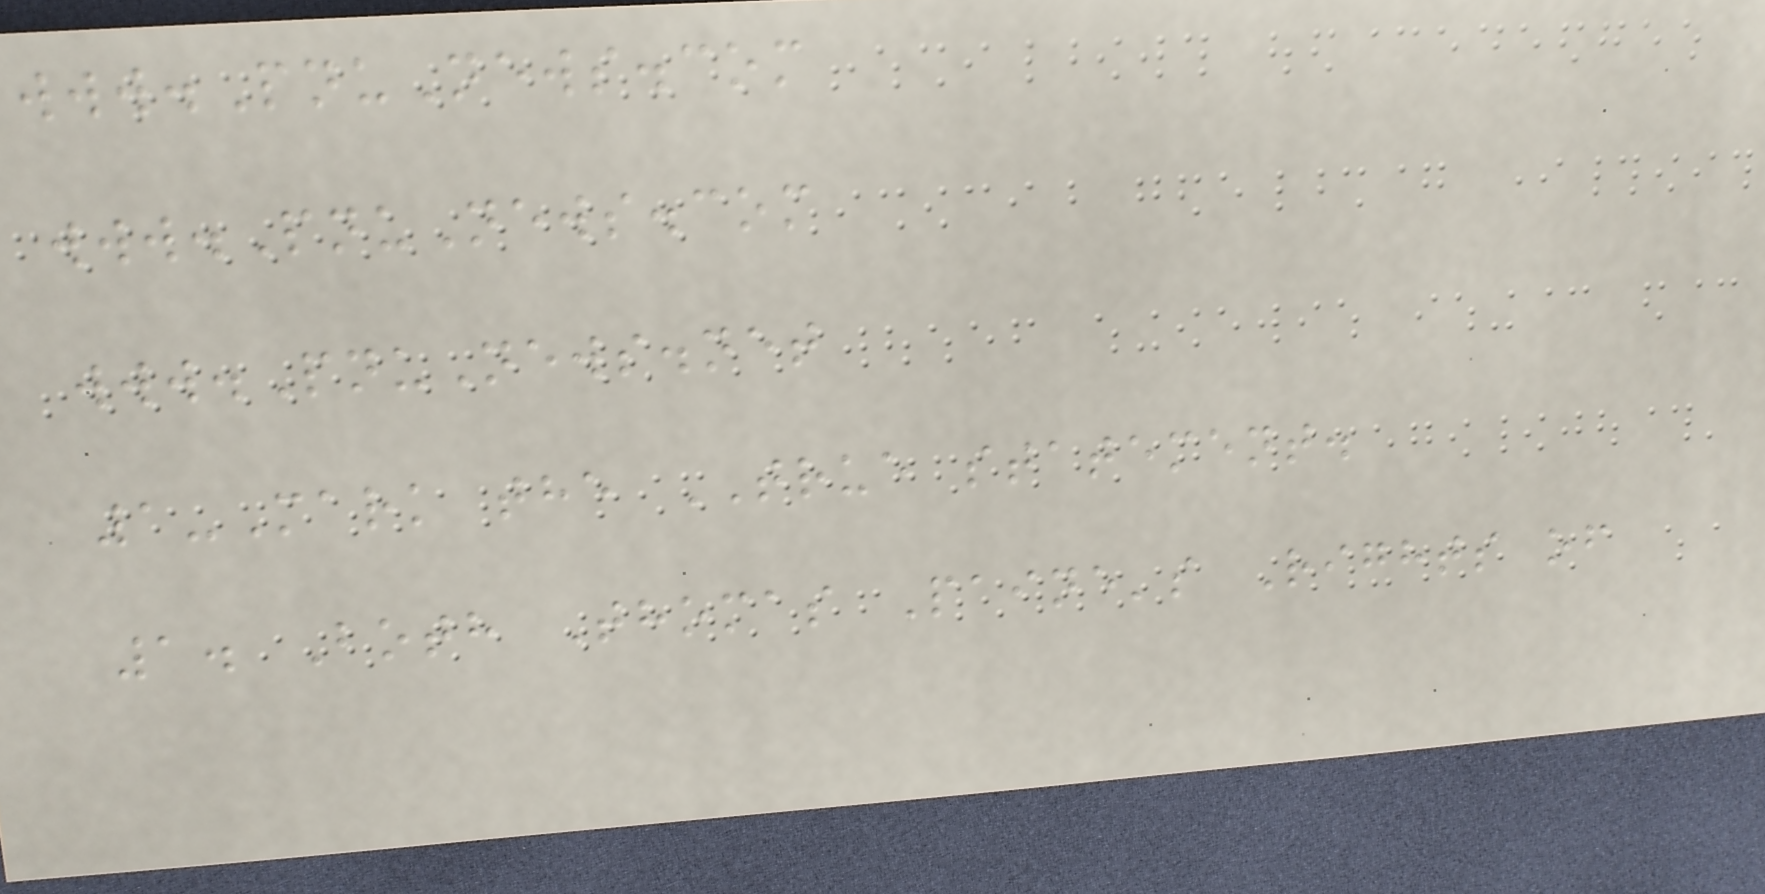www.PnuNews.com
www.PnuNews.com
www.PnuNews.net
1-Mark the TRUE statement.
1. Both Thomas Paine's Rights of
